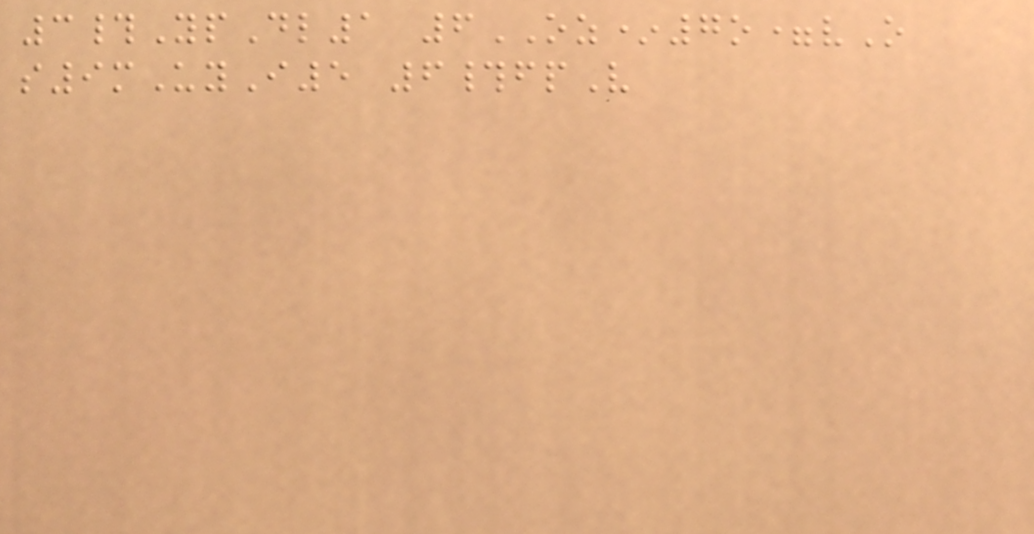3#YpDl1 6OZ*7o=vO
s9mUyI5 6#fpV
